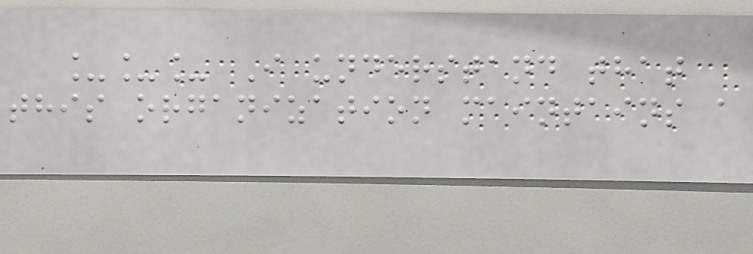___ I understand that
this organization maintains a
